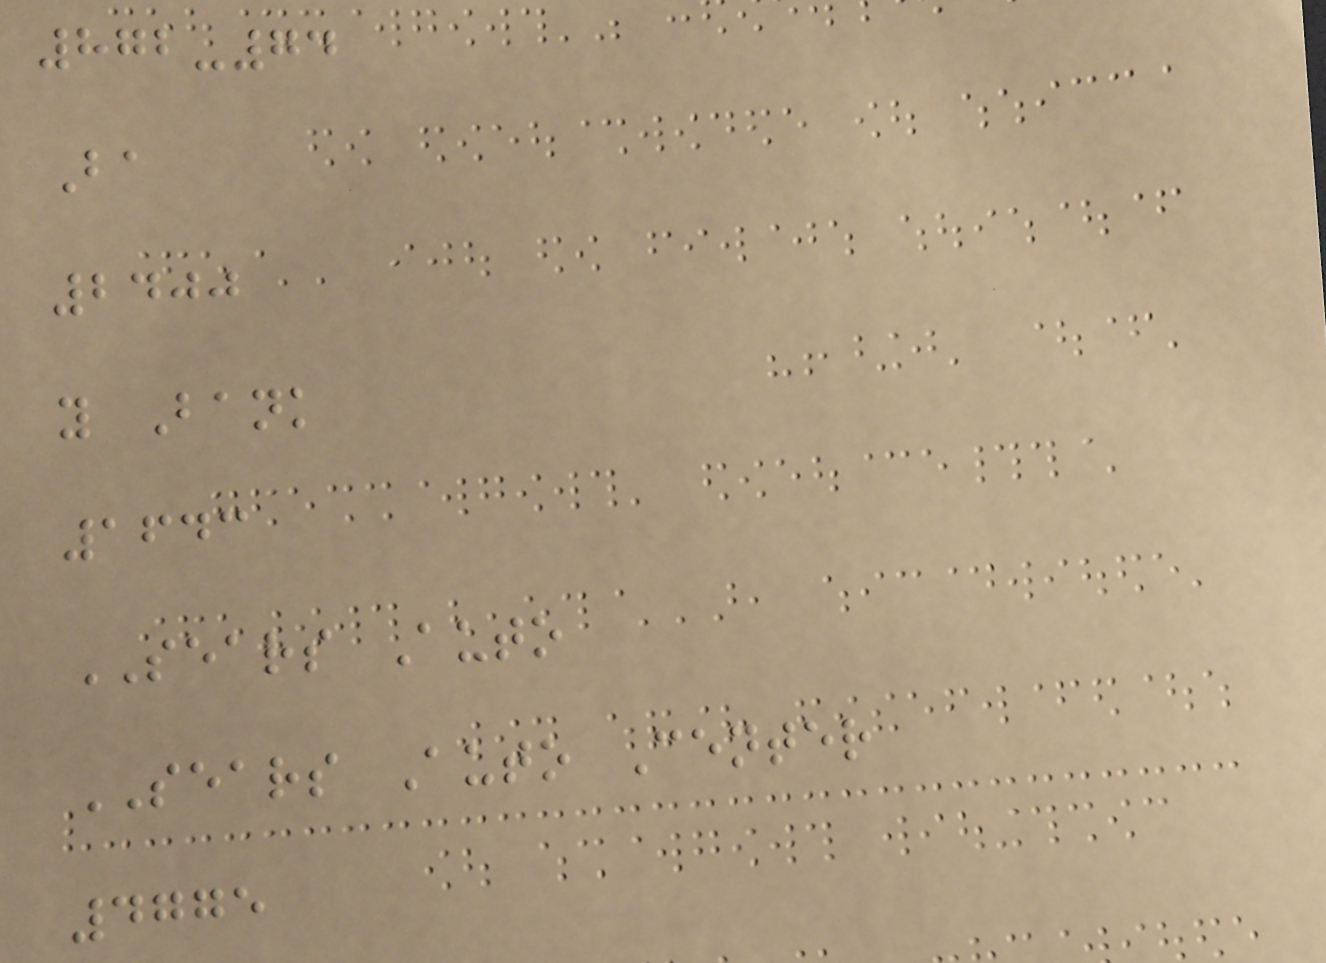872-74
Ba
2400
y Bank
1643
SEARS Auto
SEARS Auto Center
4775
